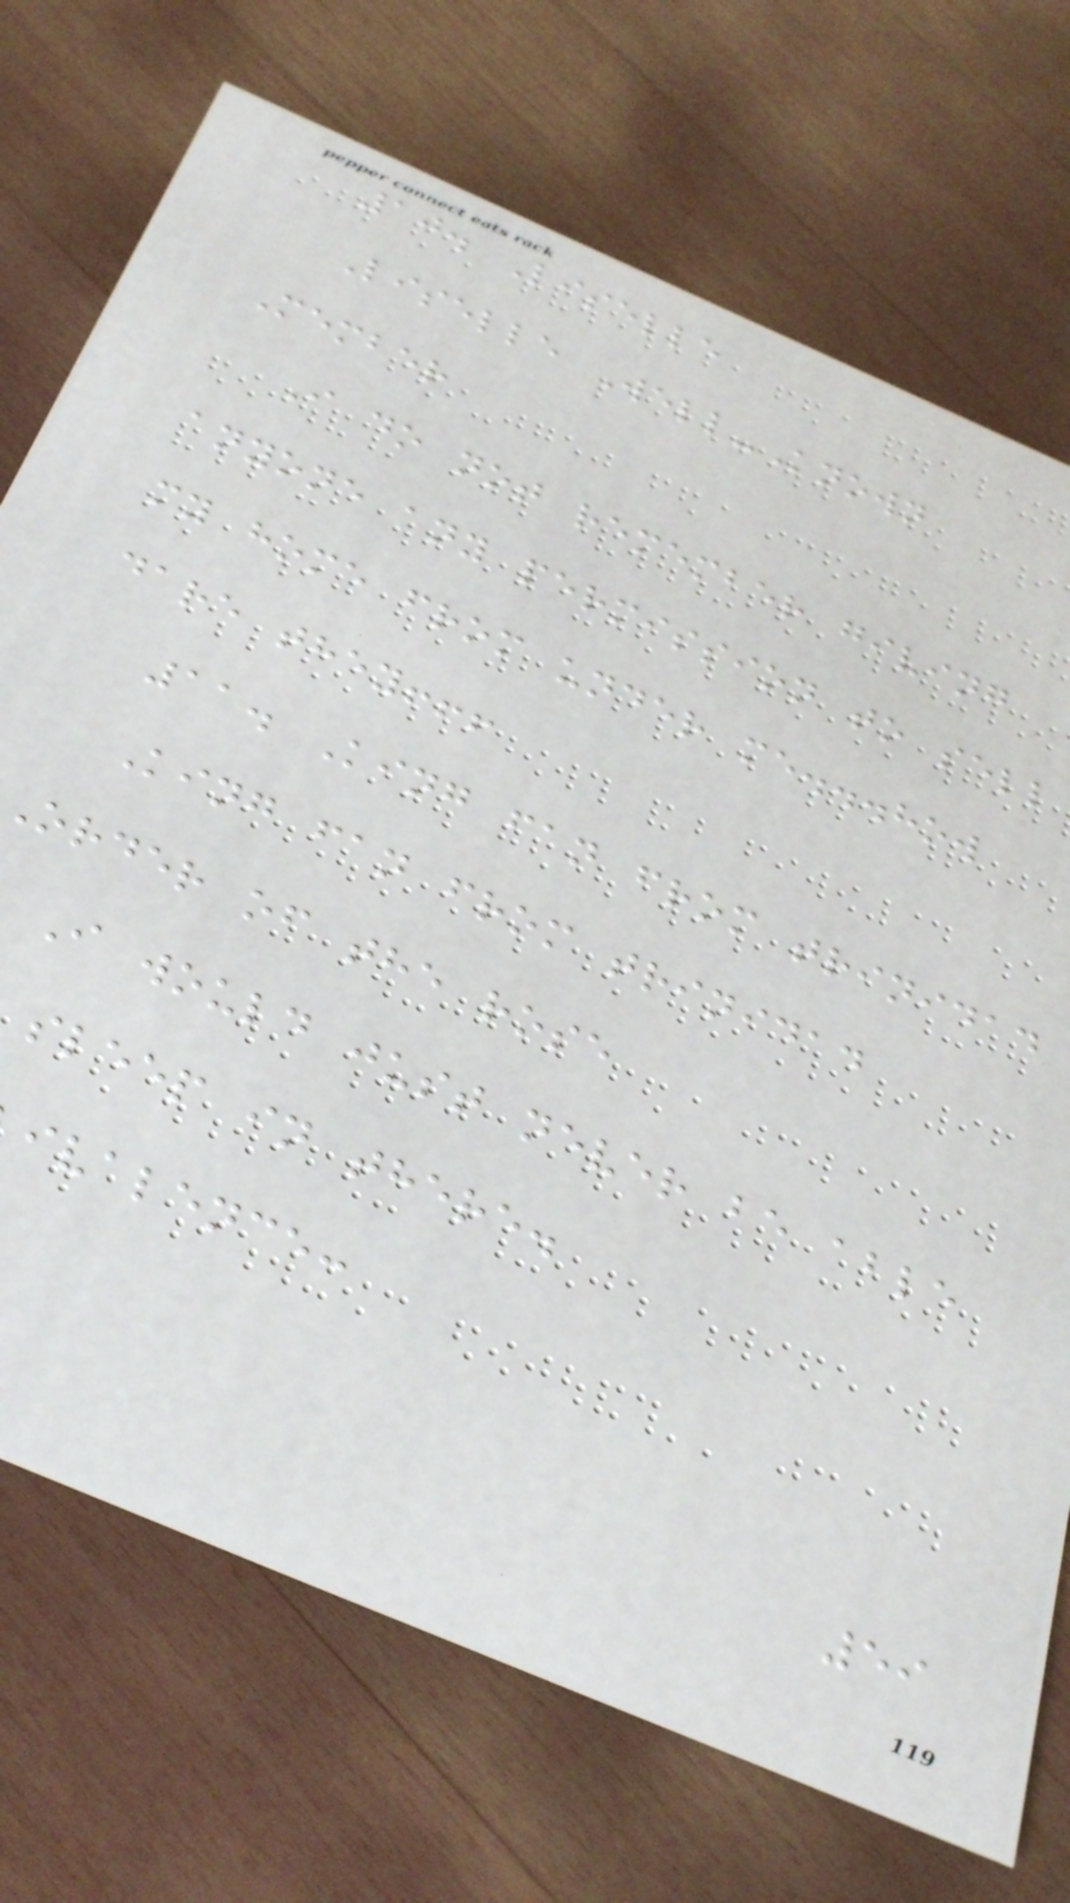10. Liselle
Liselle Well-Known
Member
I do not remember giving
anyone any permission to sell
my home from under me...how
dare they!!!
11. King fan from trinidad
King fan from trinidad
order of the rose
I would just never be able
sleep in there.
ivalence:
59
